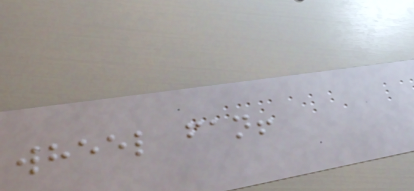wheel fan!
